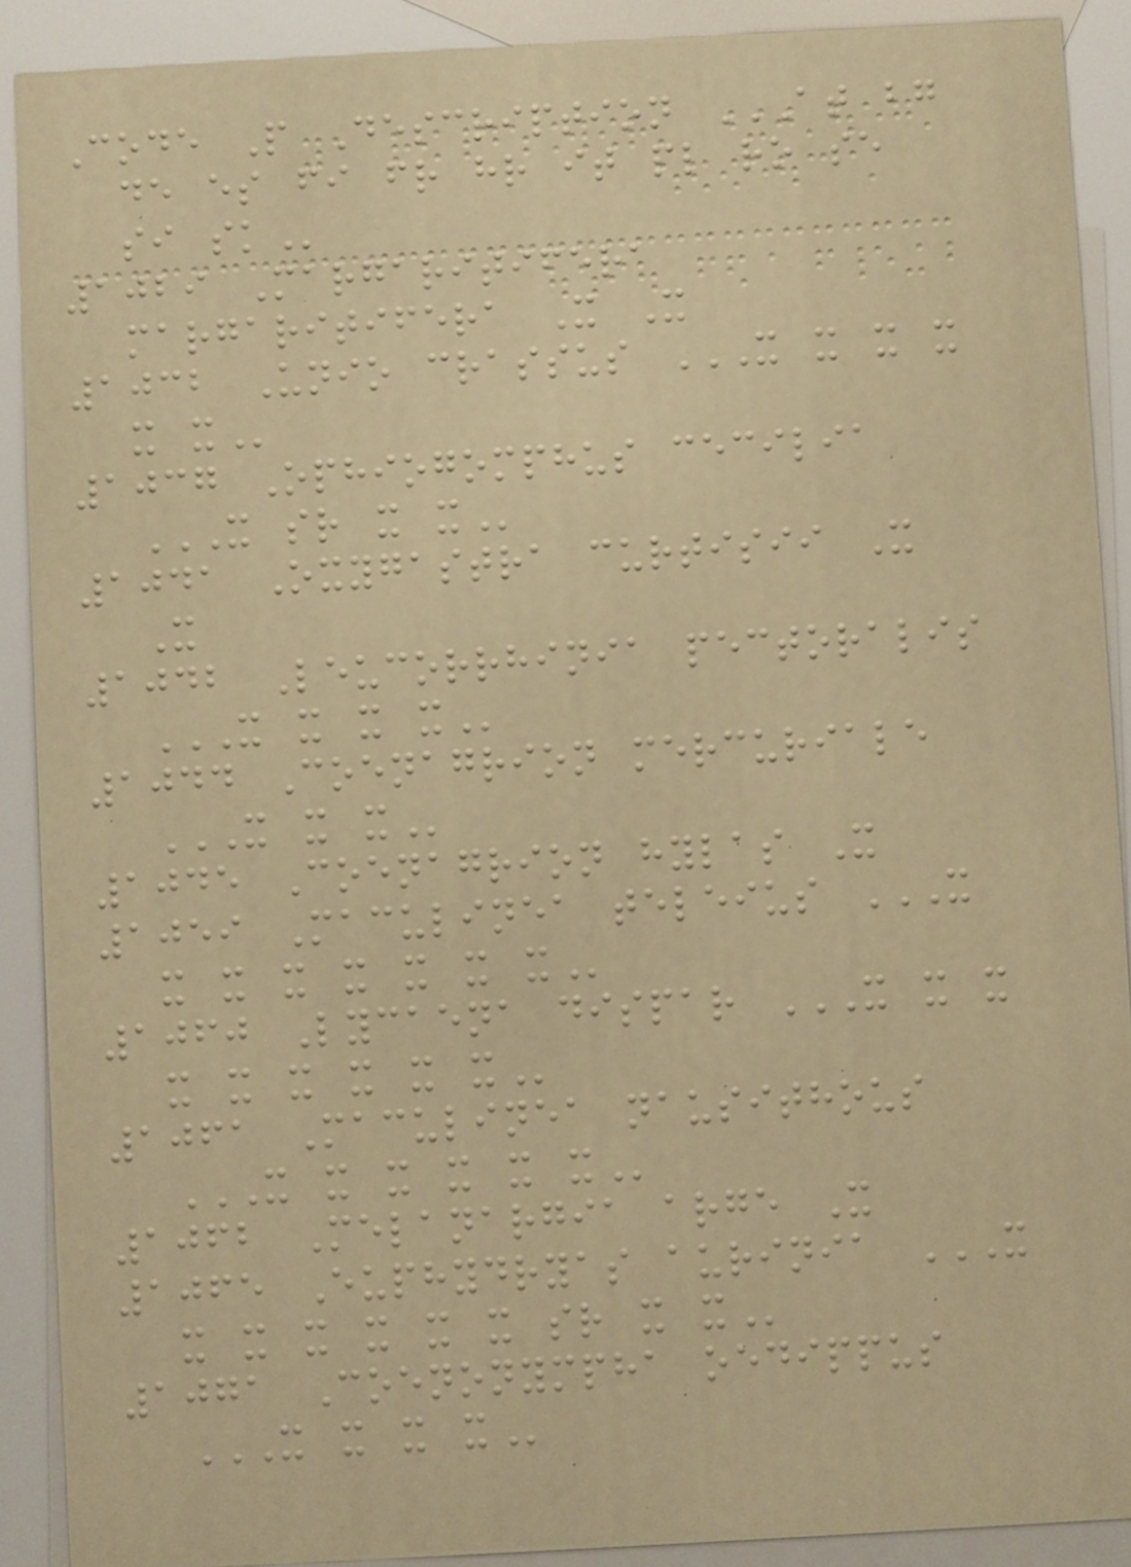Code P Description AT BG
DE ES FI FR HR IT PL RO SE
SI SK
1029 Margaritifera
margaritifera X X
1032 Unio crassus X X X X
X X
1037 Ophiogomphus cecilia
X SR X X
1041 Oxygastra curtisii X
X
1042 Leucorrhinia pectoralis
X X X X
1044 Coenagrion mercuriale
X X X
1045 Coenagrion hylas X
1059 Maculinea teleius X
X X X X X X X
1060 Lycaena dispar X X X
X X X X X X
1061 Maculinea nausithous
X X X X X X
1062 Melanargia arge X
1065 Euphydryas aurinia X
X X X X X X SR X X
1071 Coenonympha oedippus
X X X X
